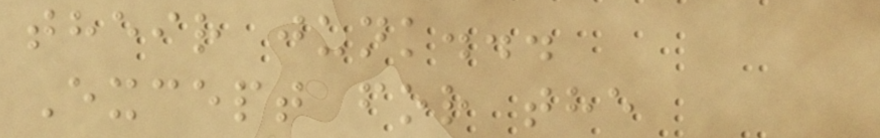their junk...
Except for the
